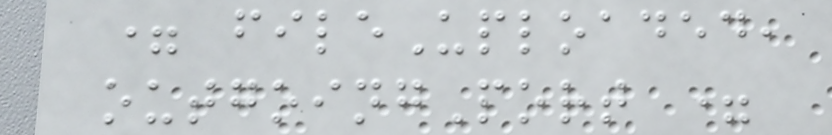= fileUploaded,
outgoingPort =
